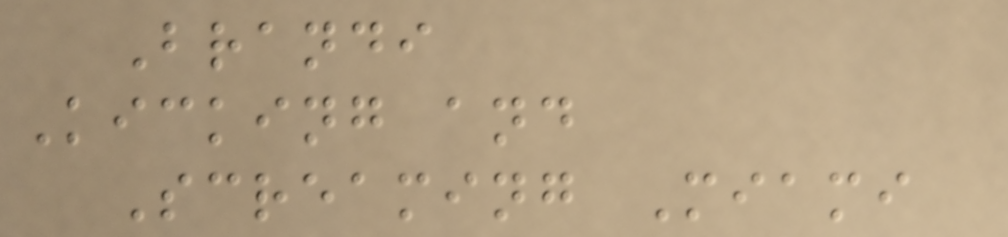Brandi
Kicking and
Screaming Miami
